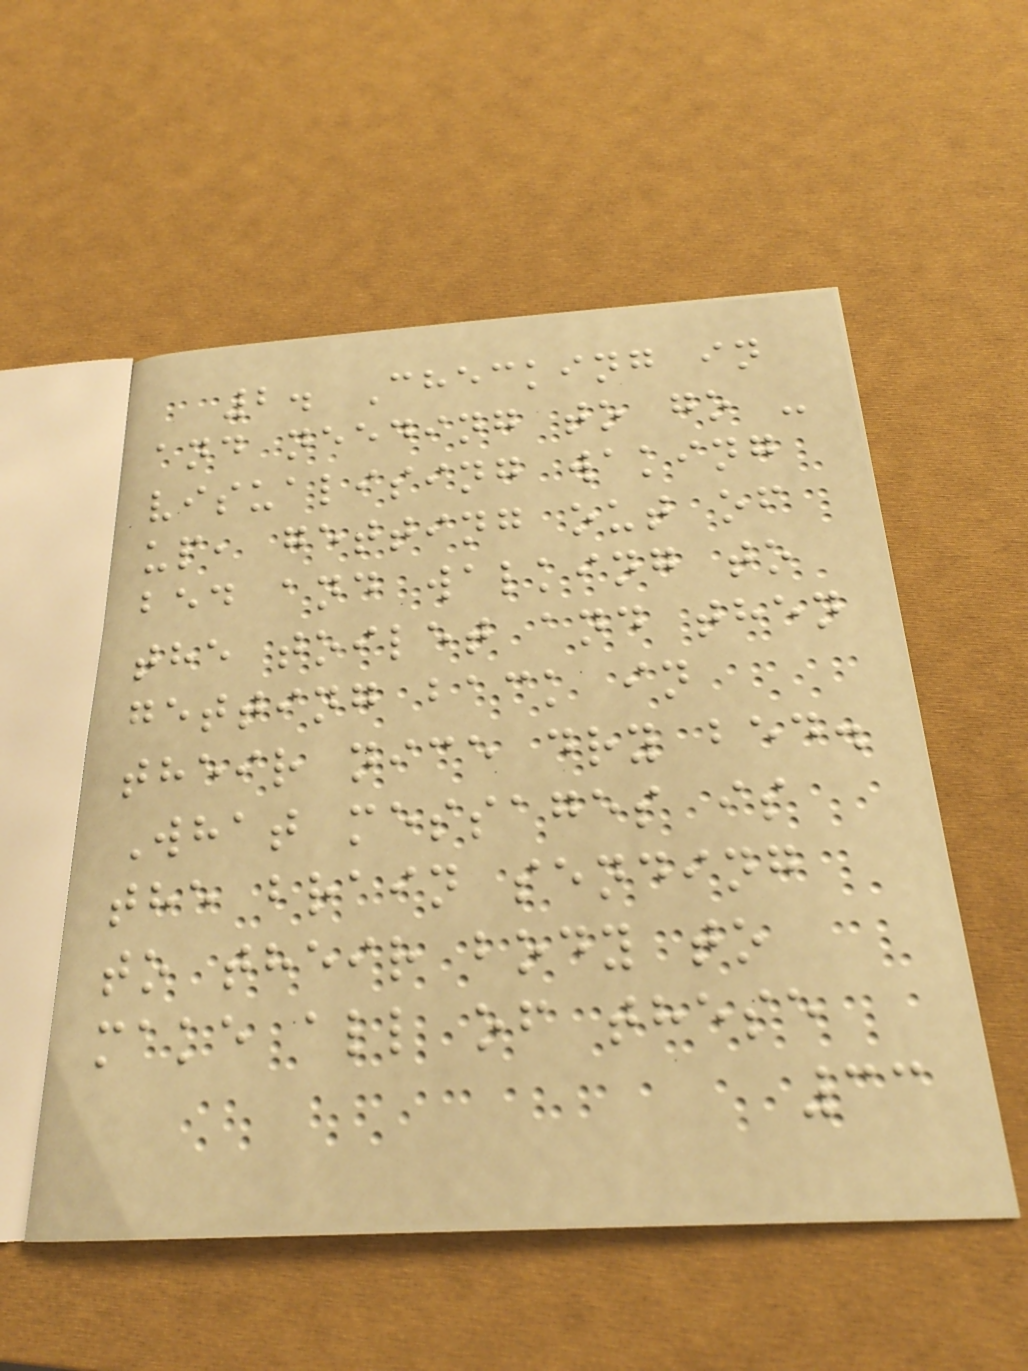2. Checking in
and needing to go -
visualising waking
up, getting out of
bed and walking to
the toilet and then
getting back in
their nice dry bed.
What messages is
the brain sending
to their body to
make all of these
33
